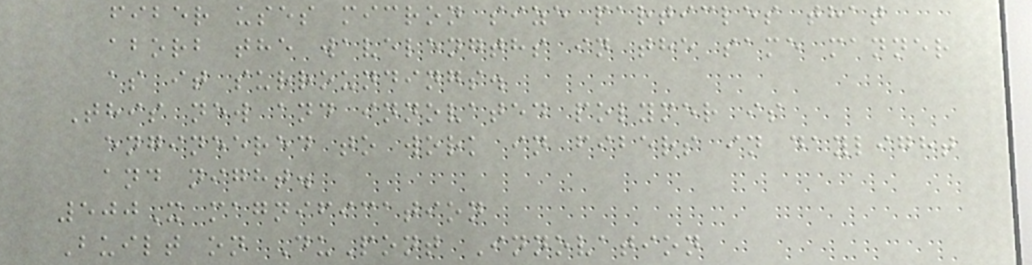fiber uses micron size particles that
aborb the wavelengths in the same manner
as it surroundings.
This new and innovated polymer is
engineered to work in fibers in daylight
and night.
500X magnification
Built on DuPont Innovation
